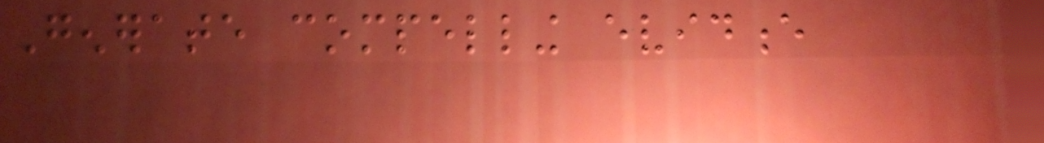Generate compelling evidence
